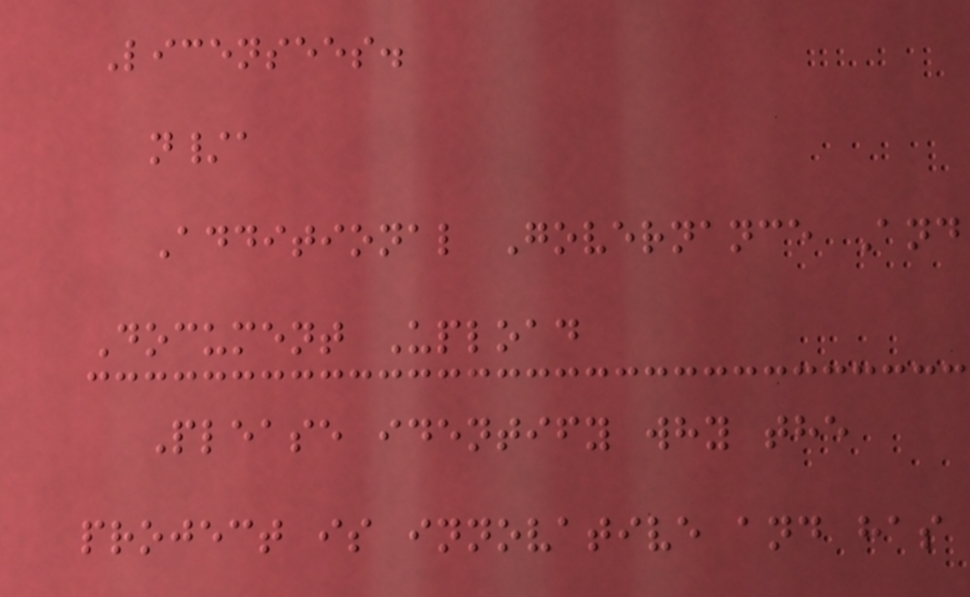Licensees.
n/a
Additional Governance And
Document Upload
Please identify why the
project is innovative and has
